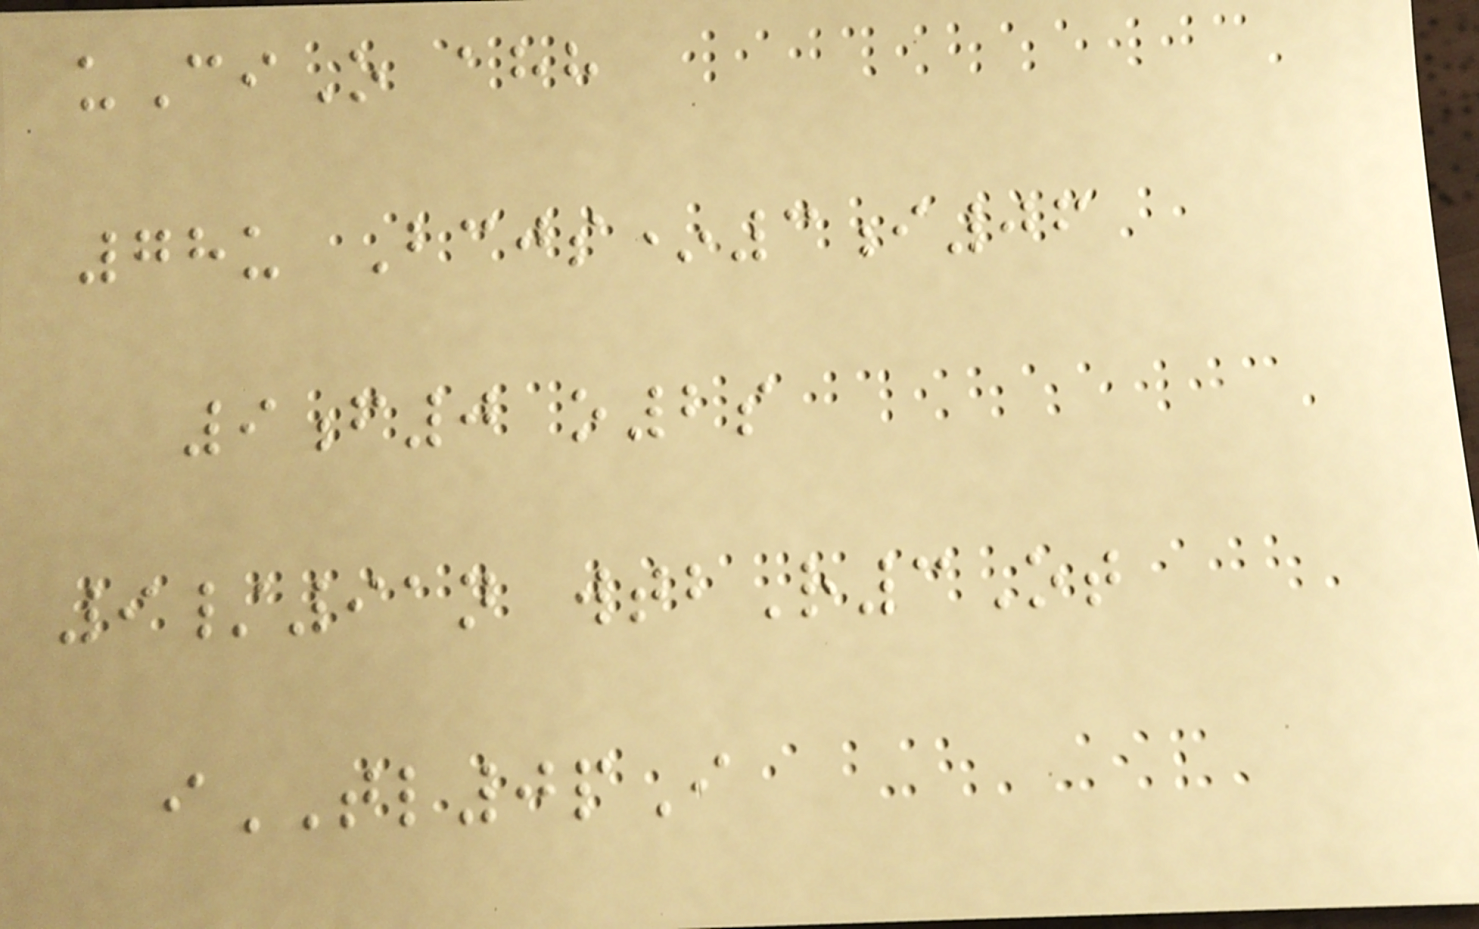uCiO ahh
78u Bcjs*3i06
9f0 o2s
9/91n wtbR3Ot
iTL0pI
